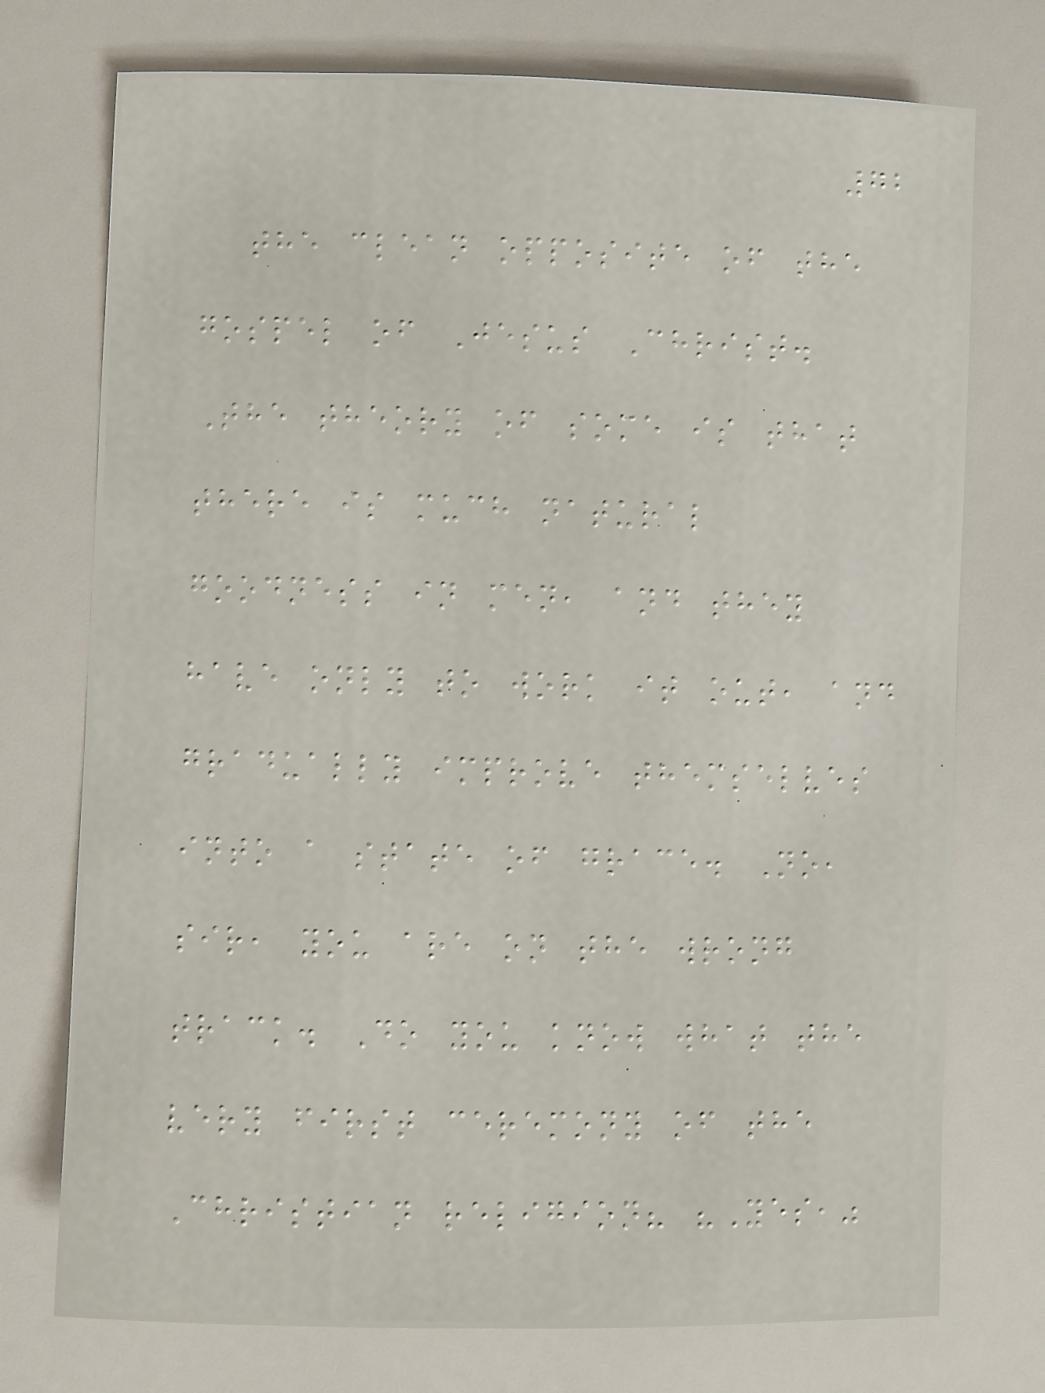72
the clean opposite of the
gospel of Jesus Christ.
The theory of some is that
there is much natural
goodness in men, and they
have only to work it out, and
gradually improve themselves
into a state of grace. No,
sir, you are on the wrong
track. Do you know what the
very first ceremony of the
Christian religion? "Yes,"
